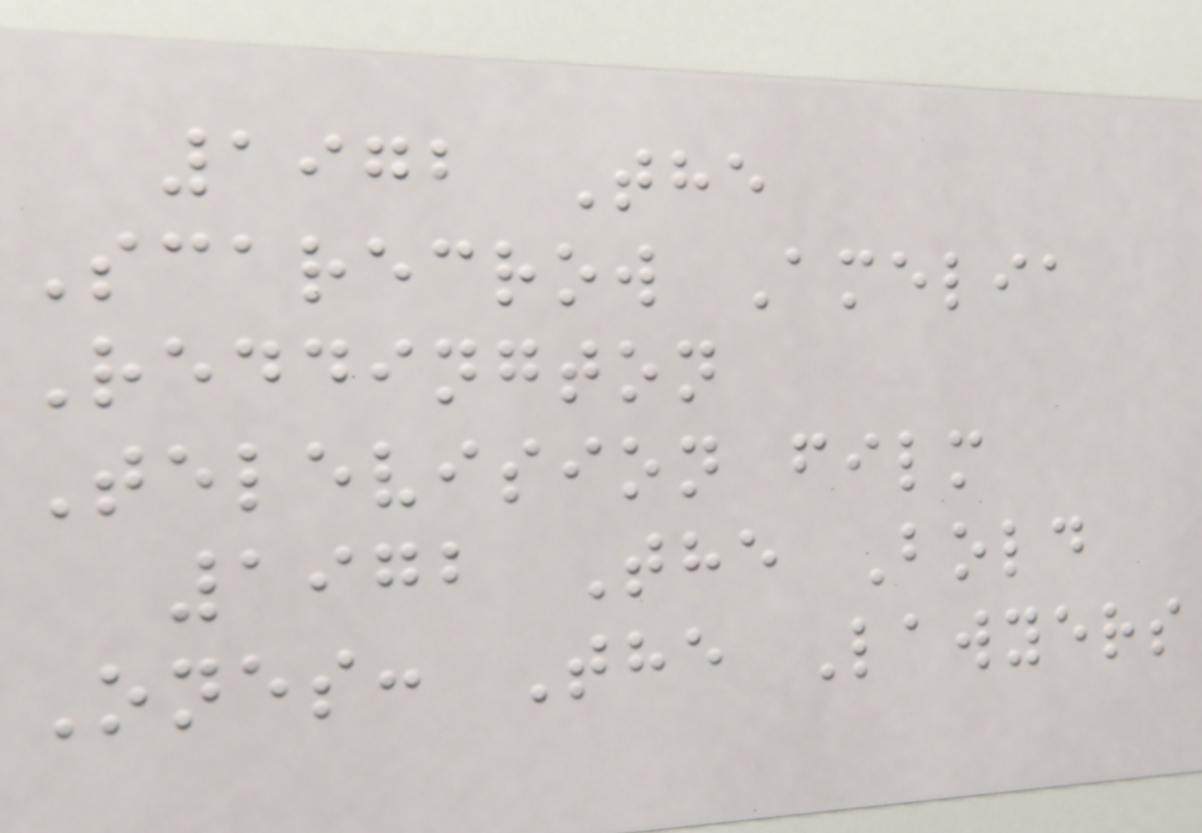1972 The
Scarecrow Amelia
Reddington
Television film
1972 The Bold
Ones: The Lawyers
